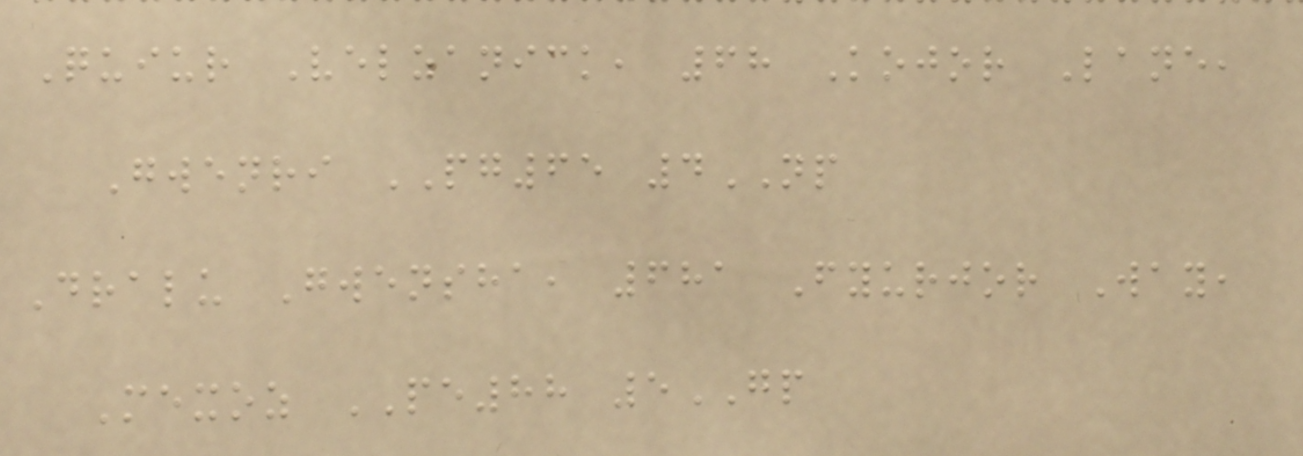Quiur Velzanick, 68 Kojor Lane,
Gwenri PG65 4NP
Dralu Gwensha, 681 Fyurjor Way,
Mexoz PE88 5GP
